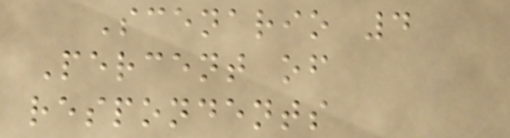Scenario 4
Percent of
respondents
